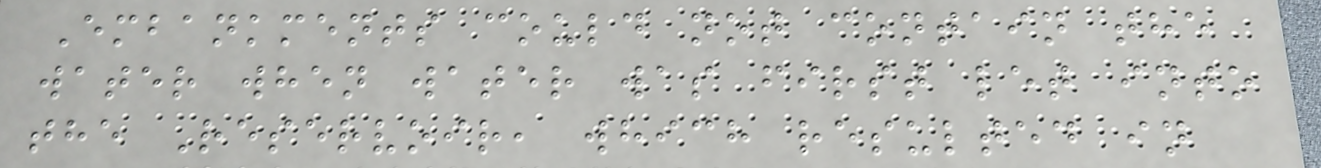Embankments could not contain the
water when water was first let into
the Reservoir, which resulted in
